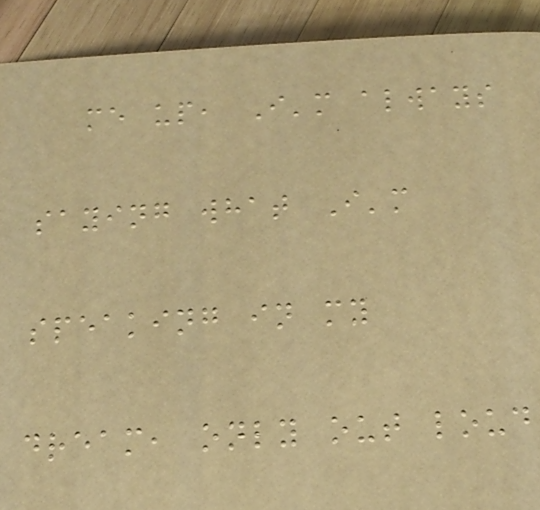me up, I'm always
saying what I'm
speaking in my
dream, only out loud
